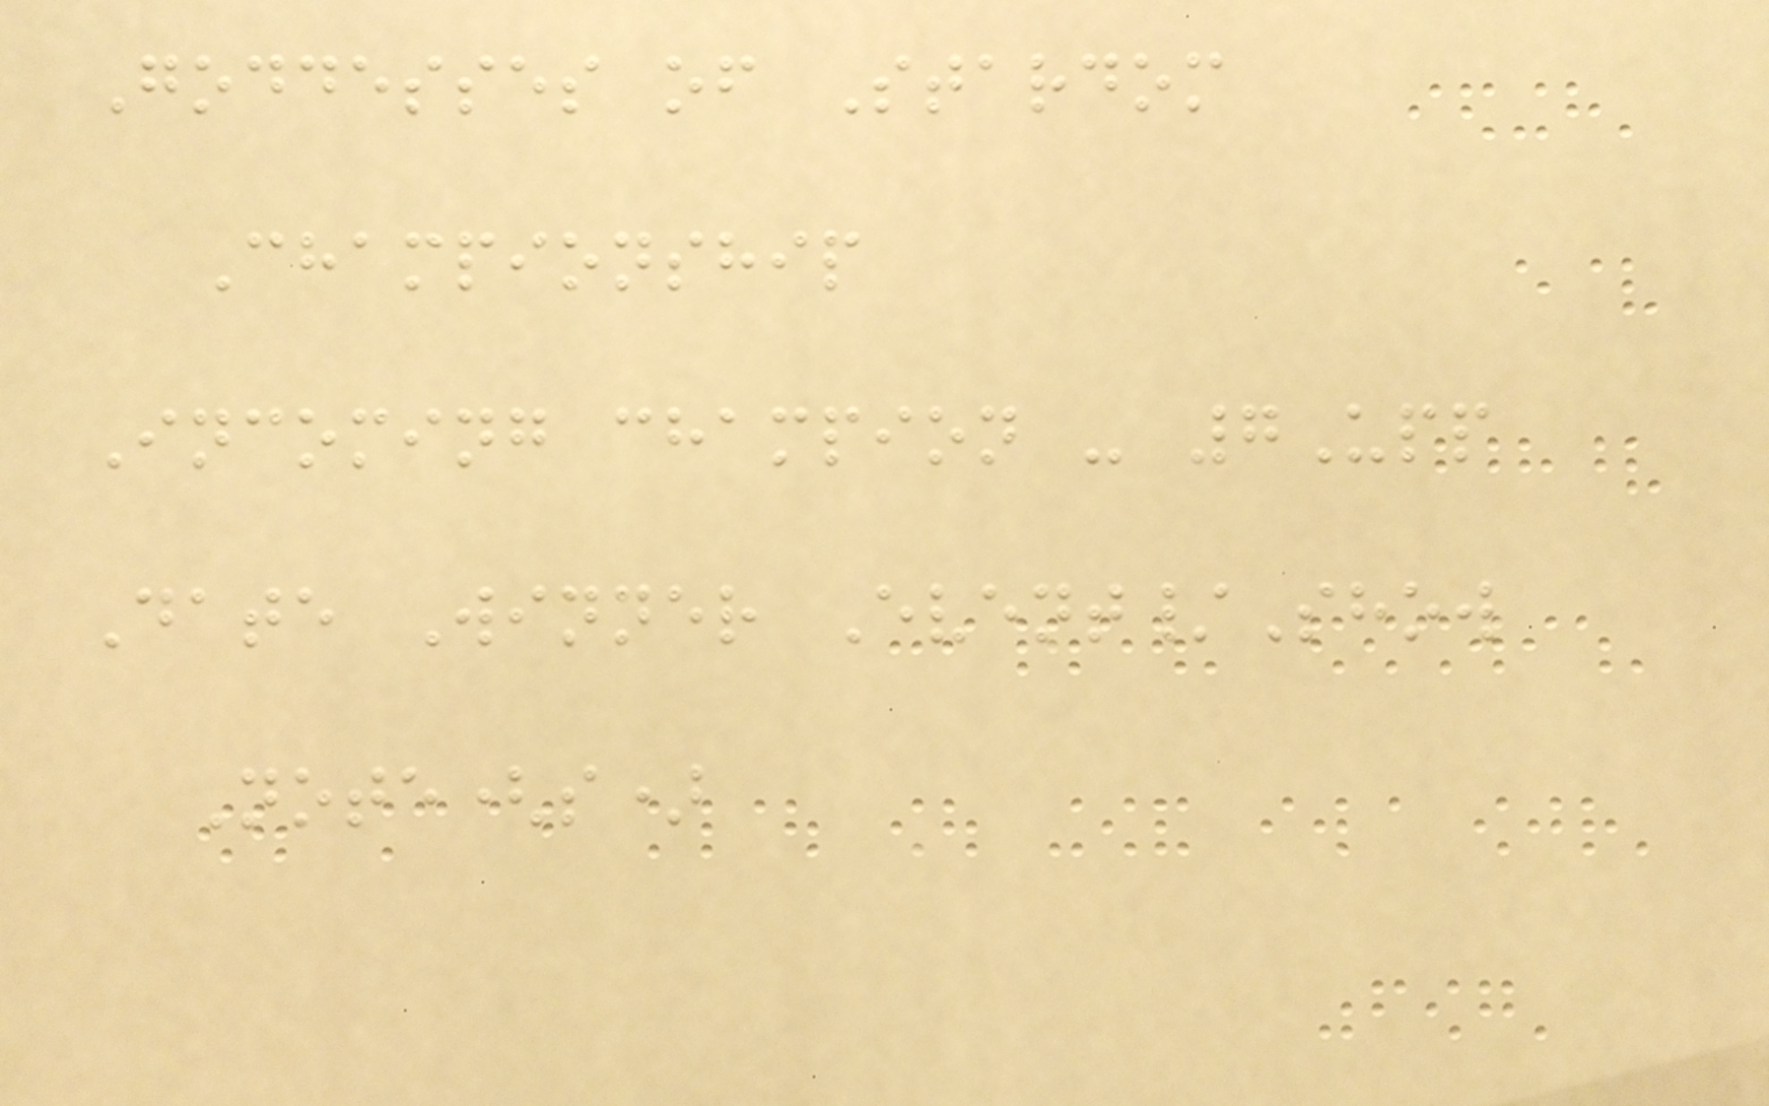Goddesses of Stardom
Championship
Incoming champion - 7Upp
Date Winner Event/Show
Note(s)
